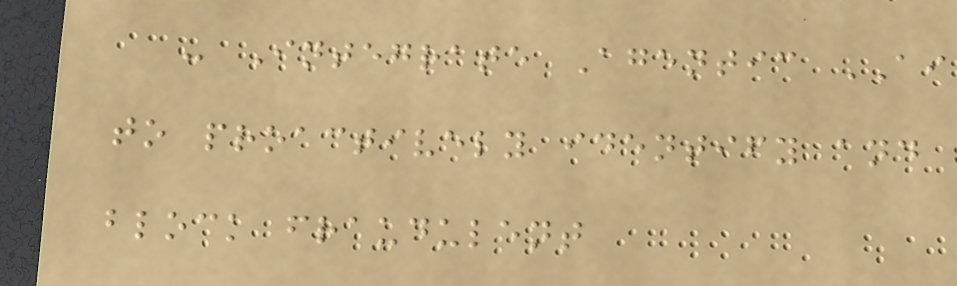- Integrate Agentic AI
to proactively identify and
block fraudulent
